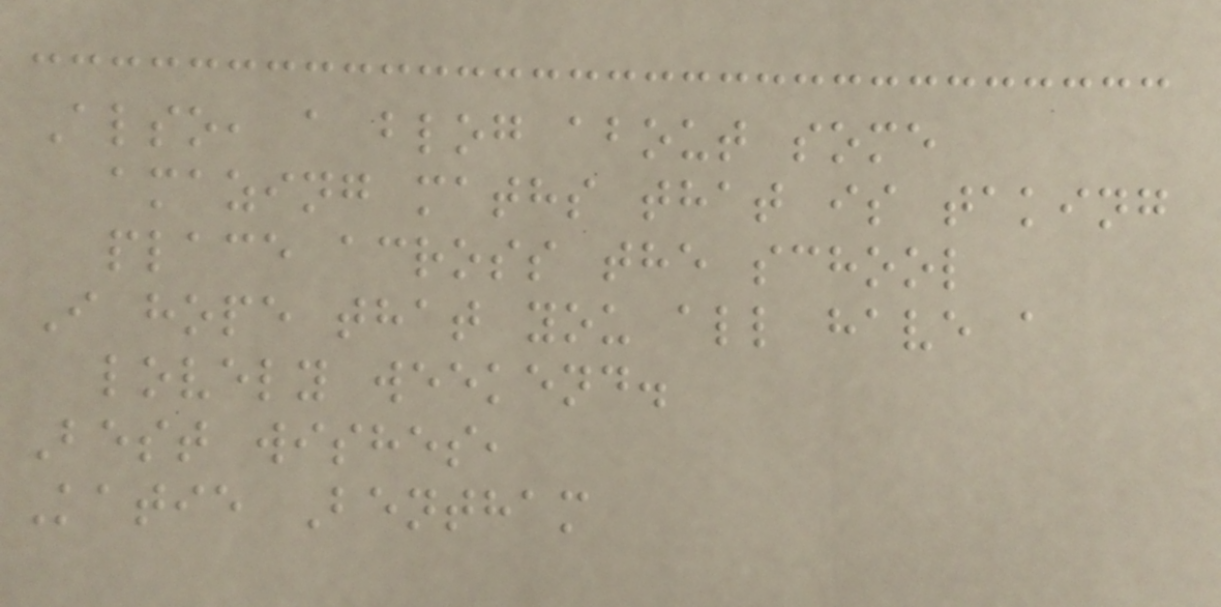Also, a blog about some
amazing maths that is taking
place across the school
I hope that you all have a
lovely weekend.
Best wishes,
Katie Bentham
